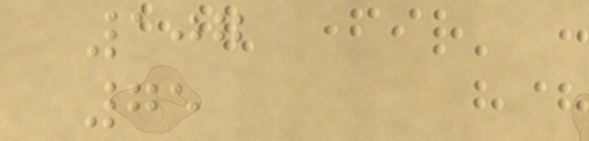107
75
